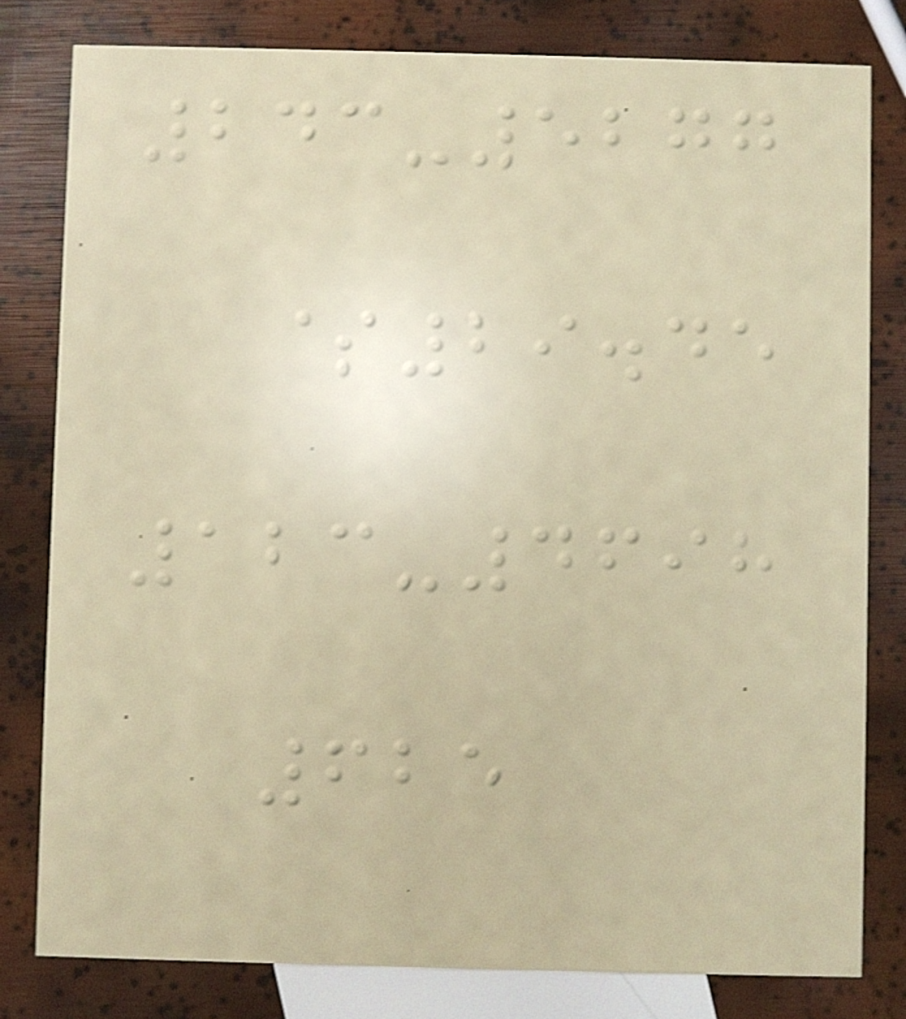243-5277
$29.45
123-4698
625
